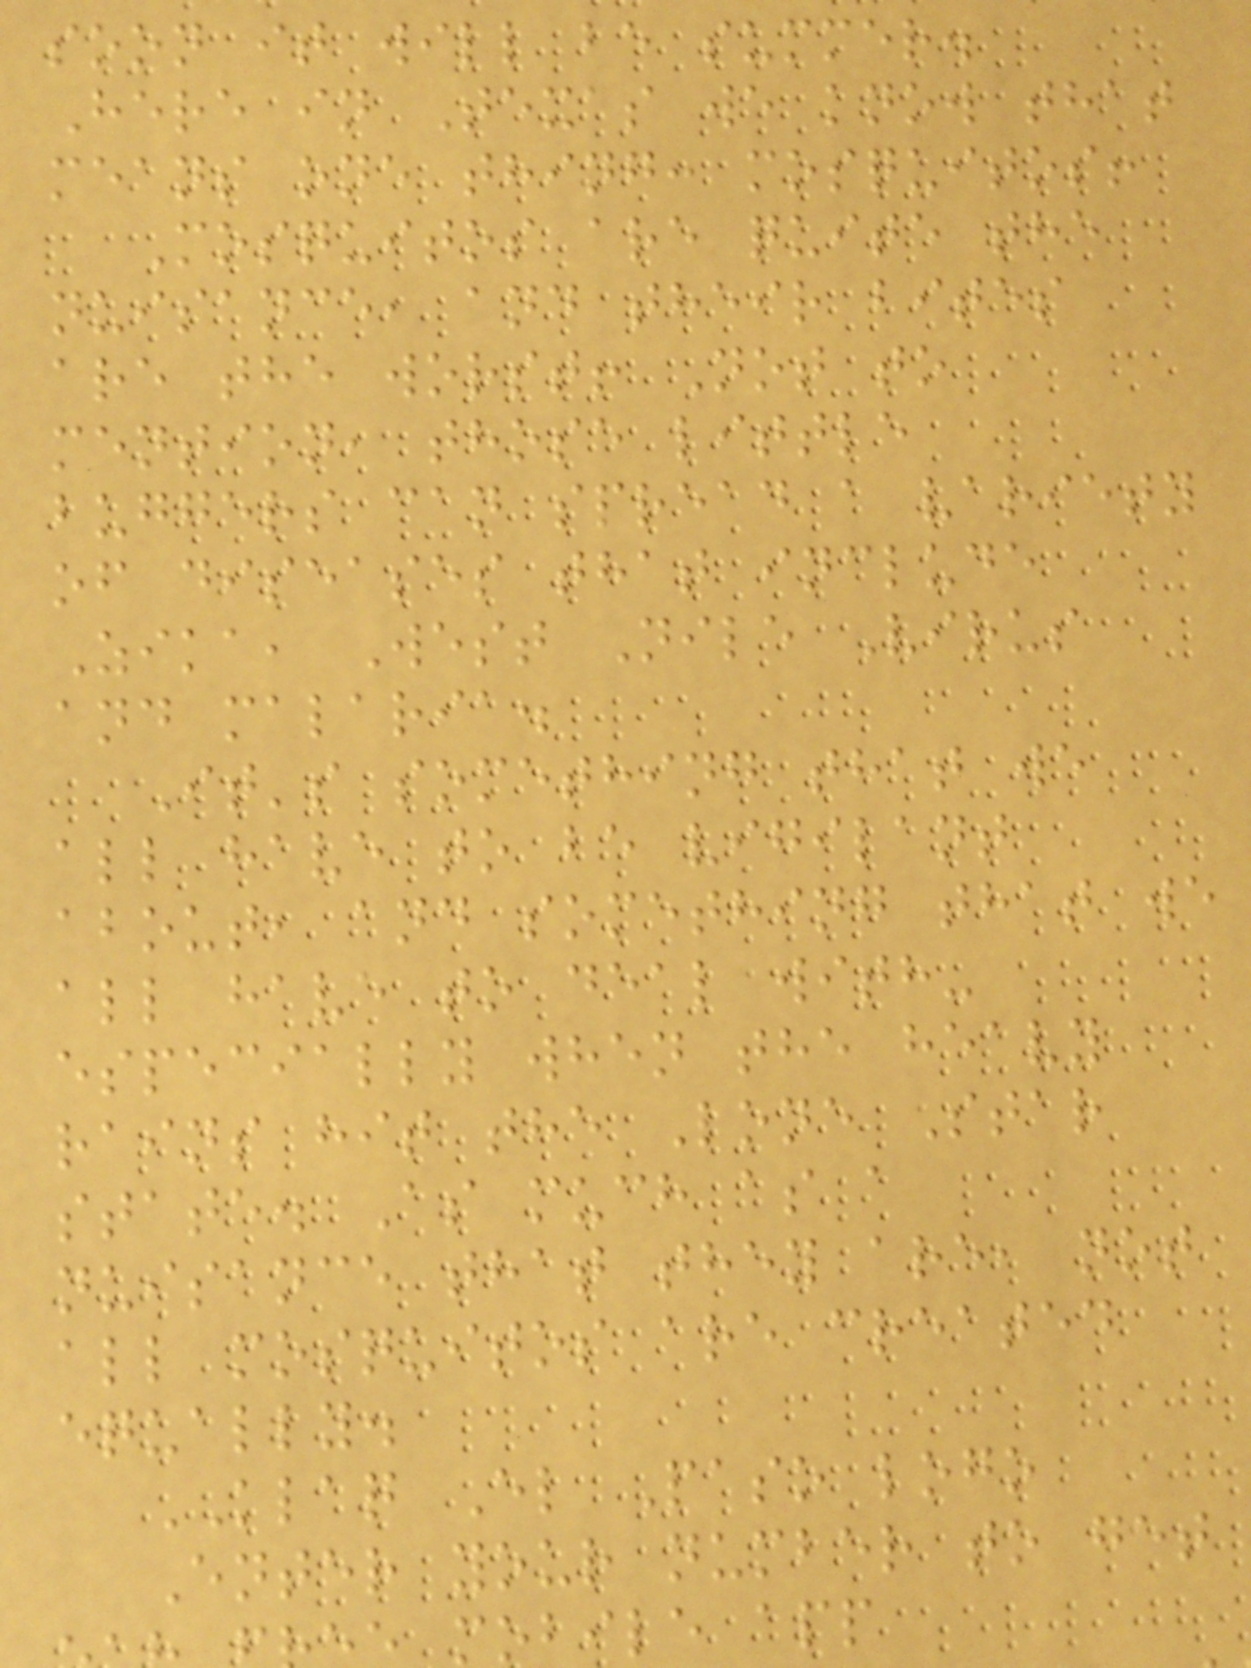soon it will be summer.
Here in Texas we know that
means one thing: mosquitos!
Mosquitos are quite the
nuisance, and their bites
are the worst! Not to
mention, those little
buggers can spread a variety
of diseases that include
Zika, West Nile Virus
and malaria.
It's something that we
all have to be vigilant
about, and something that we
all have to deal with-
especially when the heavy
rains hit the Lone Star
state. As much as a
nuisance that they are, not
all mosquitos are created
equally.
KLAQ El Paso logo
Enter your number to get
mobile app
